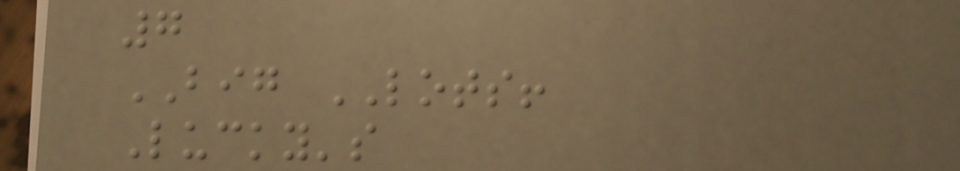7
BIG LOTS!
Lucky's
